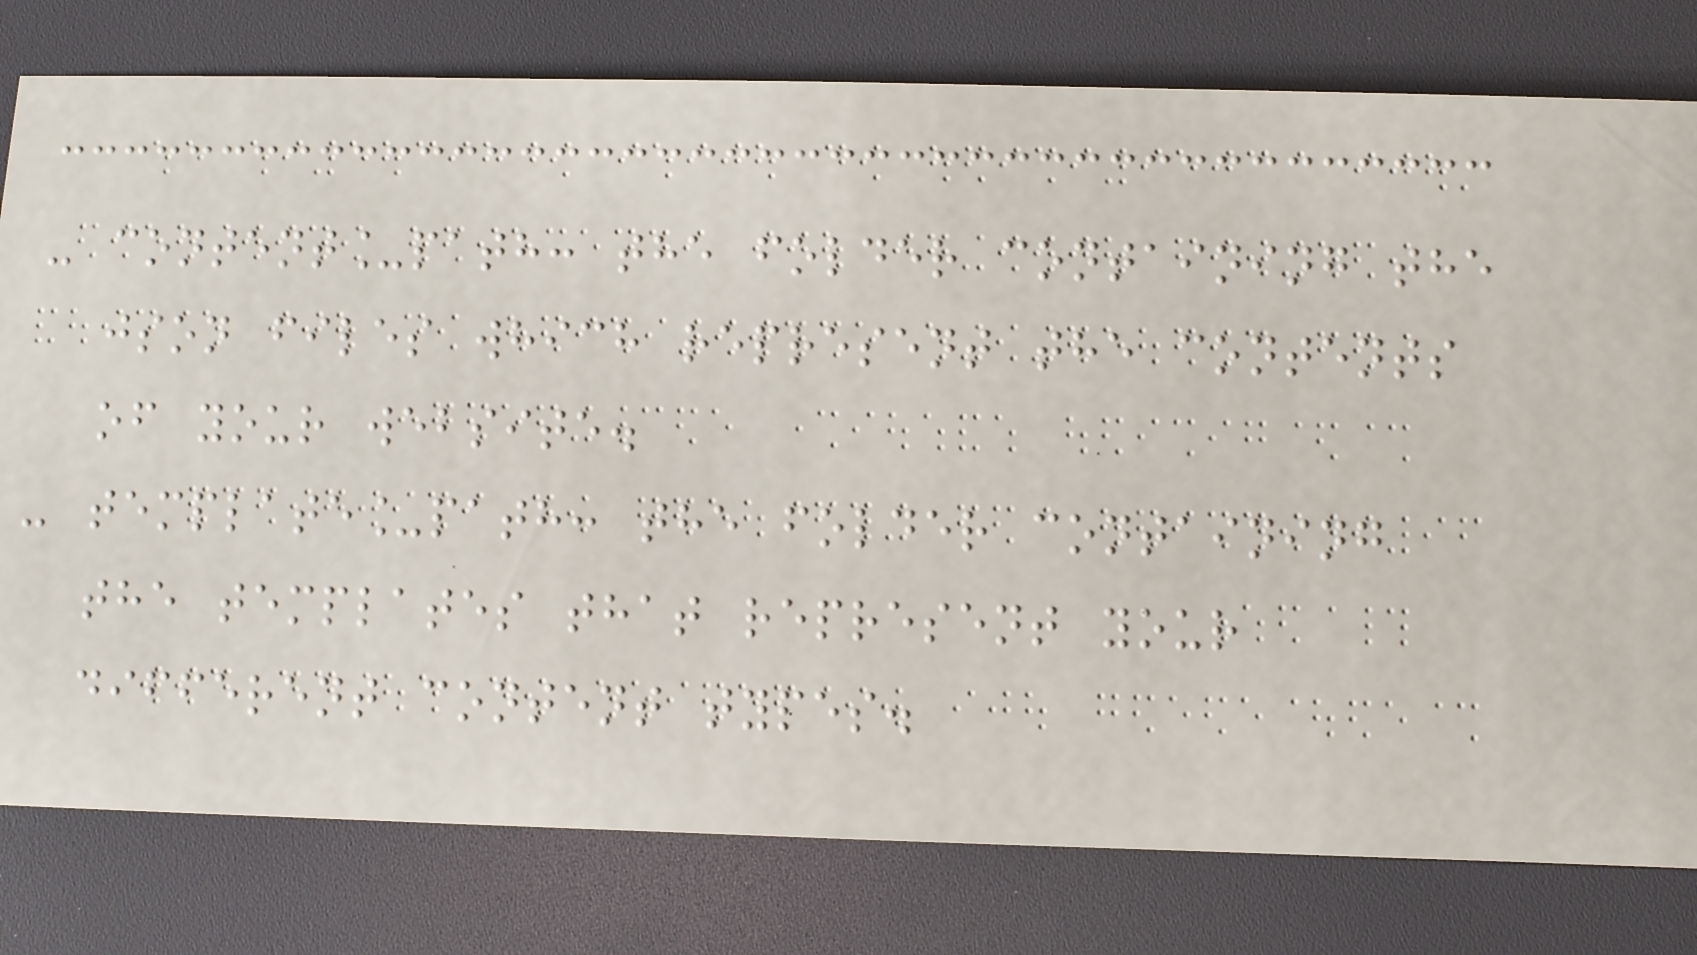- content_path: the folder containing the
json files which represent the contents
of your website.
- template_path: the folder containing
the templates that represent your
different content types.
